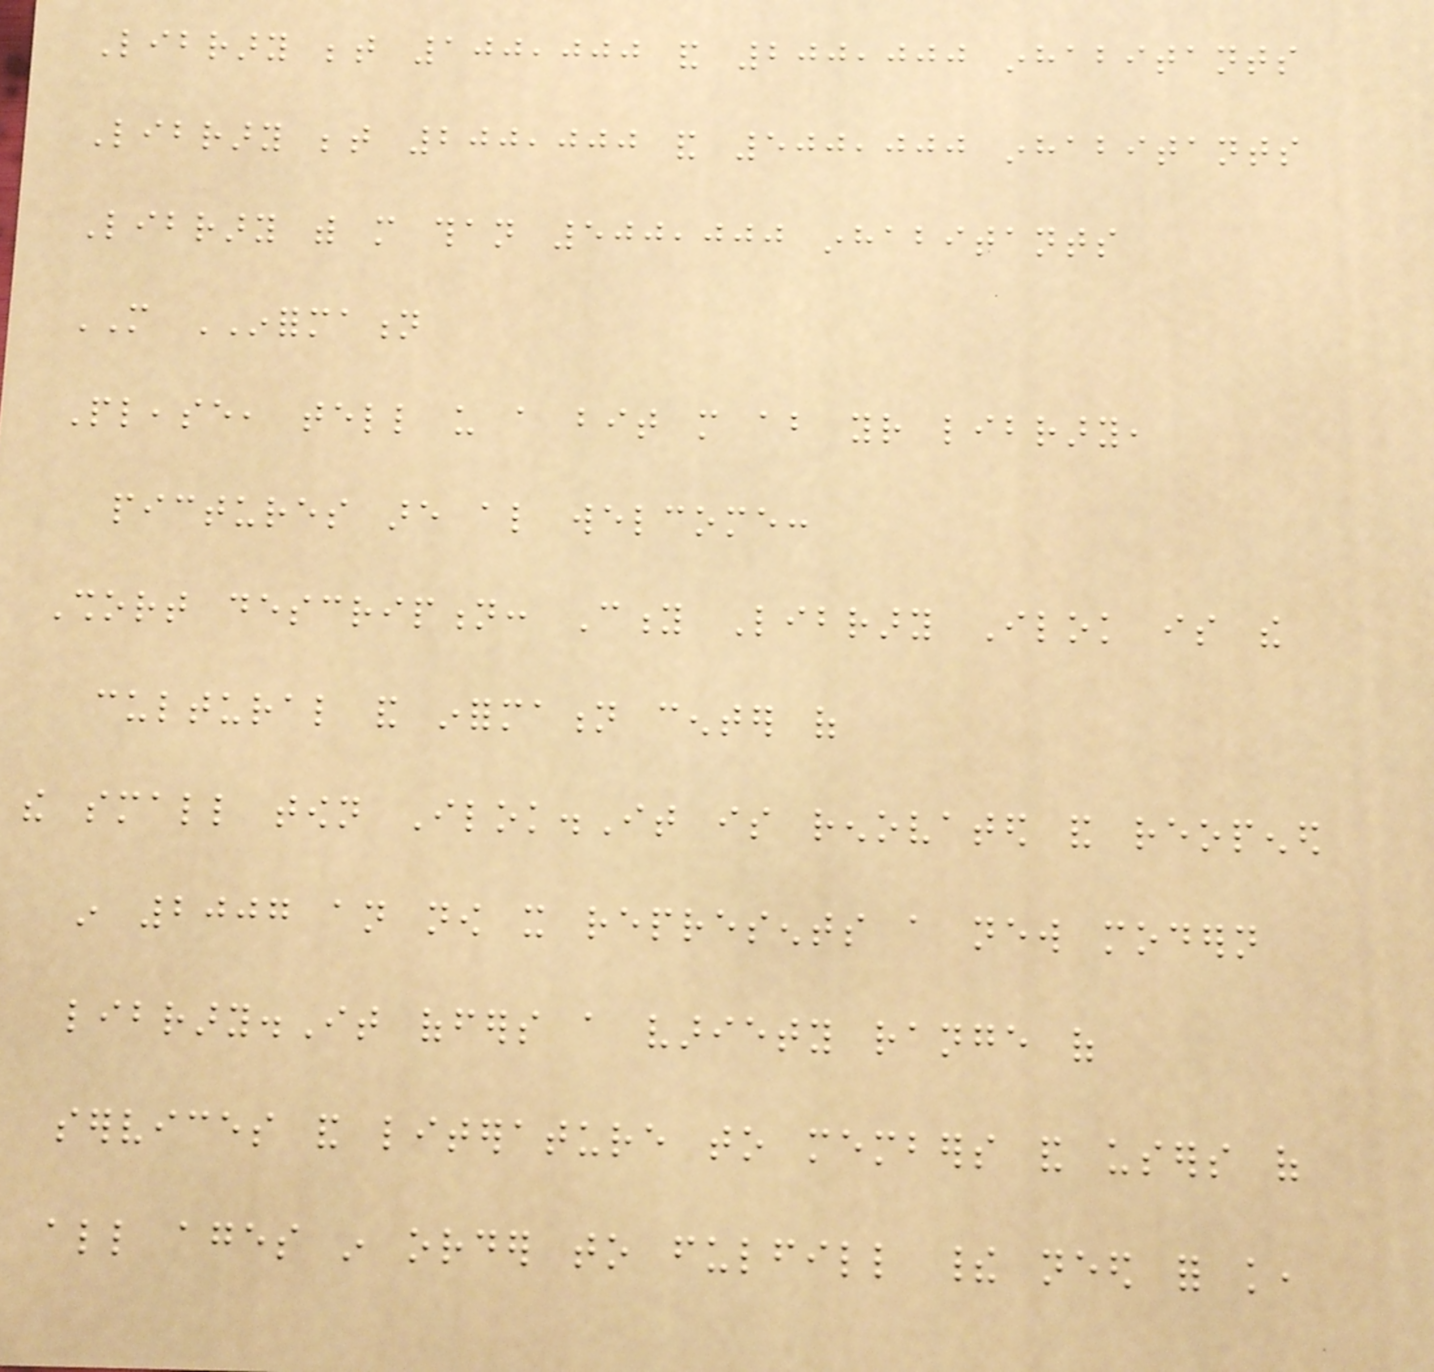Library between 100,000 and 200,000 inhabitants
Library between 200,000 and 500,000 inhabitants
Library with more than 500,000 inhabitants
MORE INFORMATION
Please, tell us a bit more about your library,
pictures are also welcome:
Short description: City Library Ilok is the
cultural and information center of
the small town Ilok.It is renovated and reopened
in 2007 an now it represents a new modern
library.It offers a variety range of
services and literature to members and users of
all ages in order to fulfill their need for knowledge,
